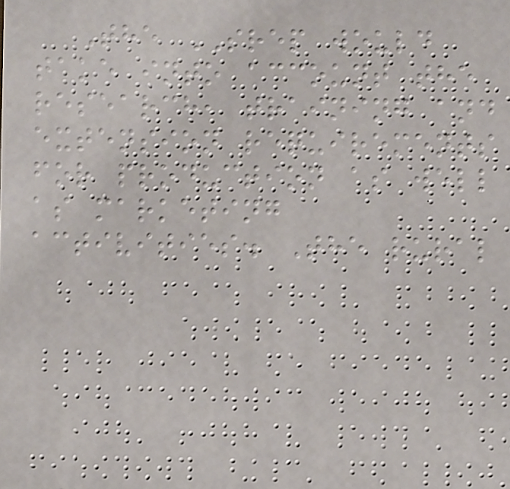The SREP would
take into account the
research, training and
extension requirements
for production as well
as marketing
activities. The rural
